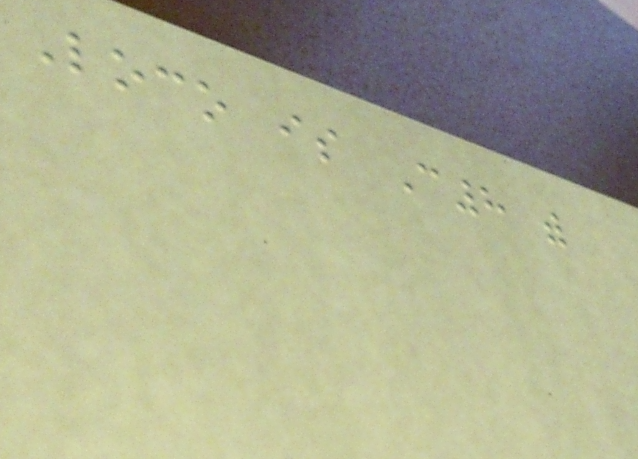Loco is C8 with
